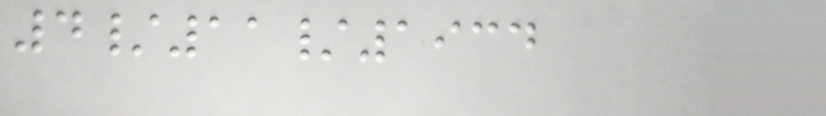4/11/1934
